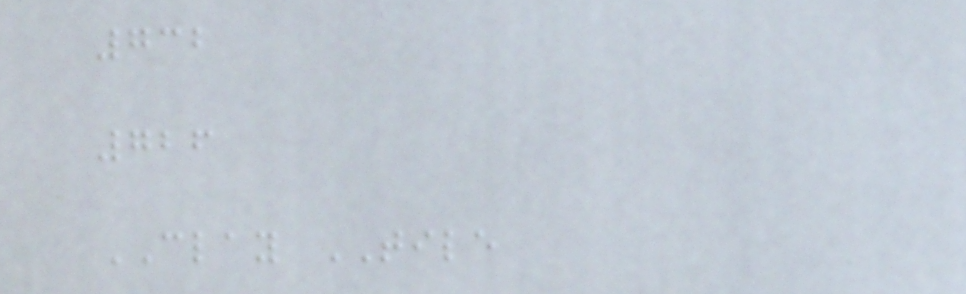732
726
CLAY TILE
